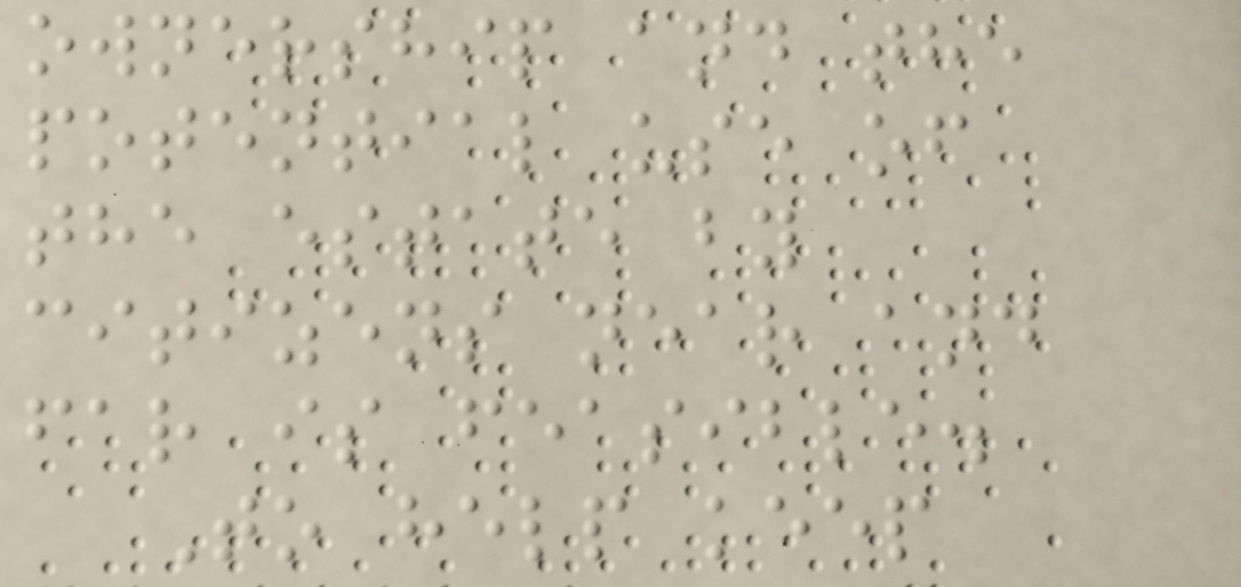ownership and the
potential use of
the estate by
citizens near and
far is feasible.
To help keep
